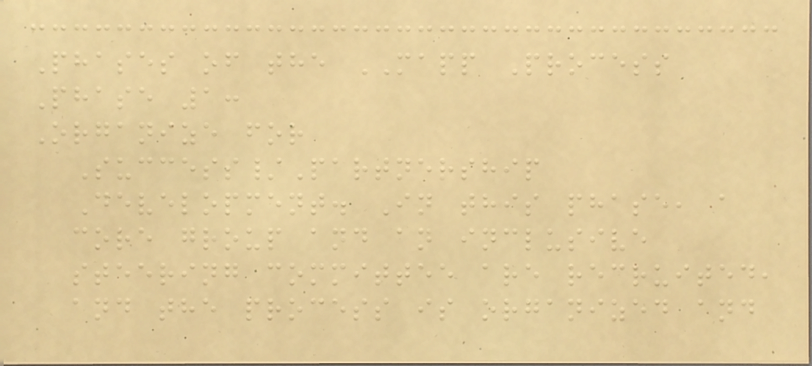Phases of the MAPP Process
Phase 1:
Organize for
Success/Partnership
Development. In this phase, a
core group and an inclusive
steering committee are recruited,
and the process is organized and
